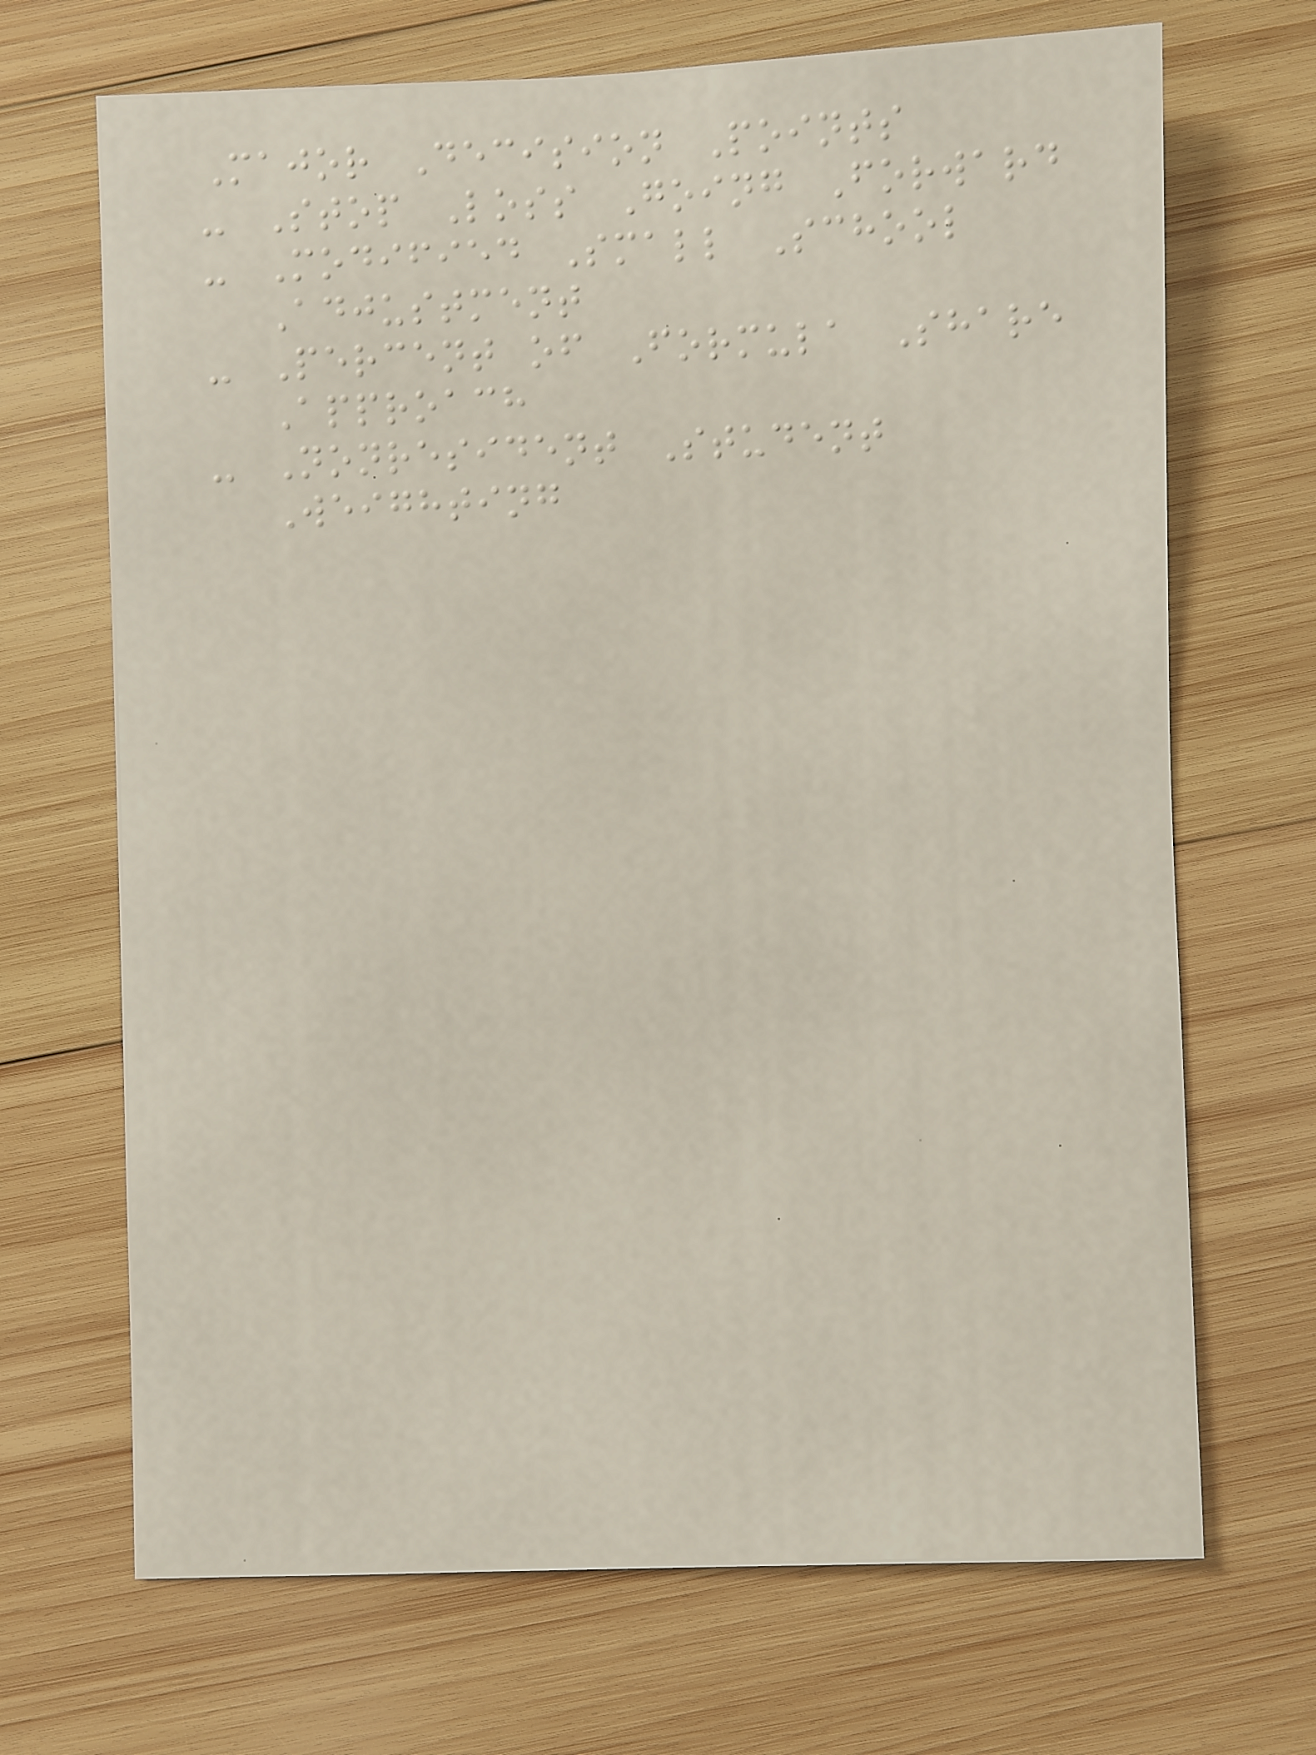Major Decision Points
- Stop Loss Going Forward
- Modified Small School
Adjustment
- Percent of Formula Share
Approach
- Nonresident Student
Weighting
